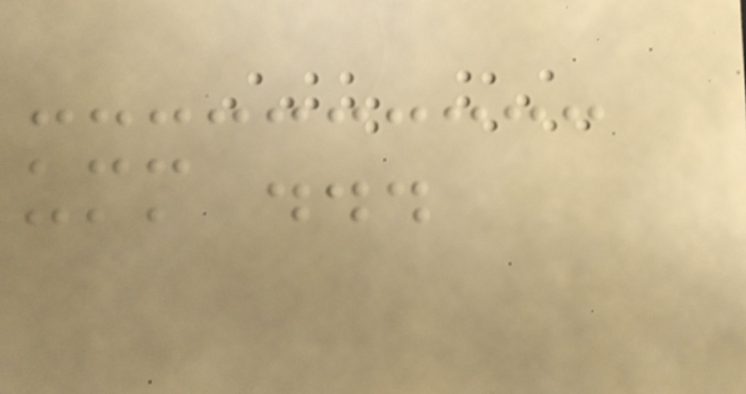umm ...
